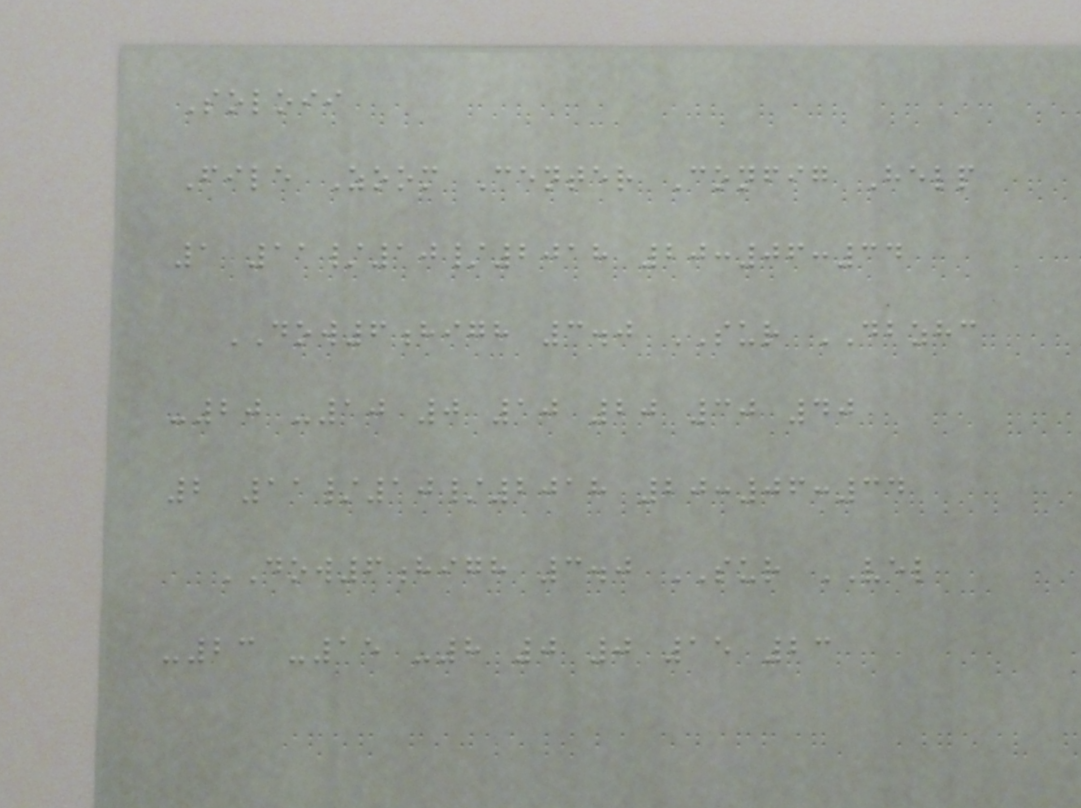Soloii
File Zoom Center Config Help
1 11/10/2018 20:06:34
DOW6high 3.0 SUR DBZHC
-20 -10 0 10 20 30 40
2 11/10/2018 20:06:34
DOW6high 3.0 SUR VEL
-23 -15 -8 0 0 15 23
